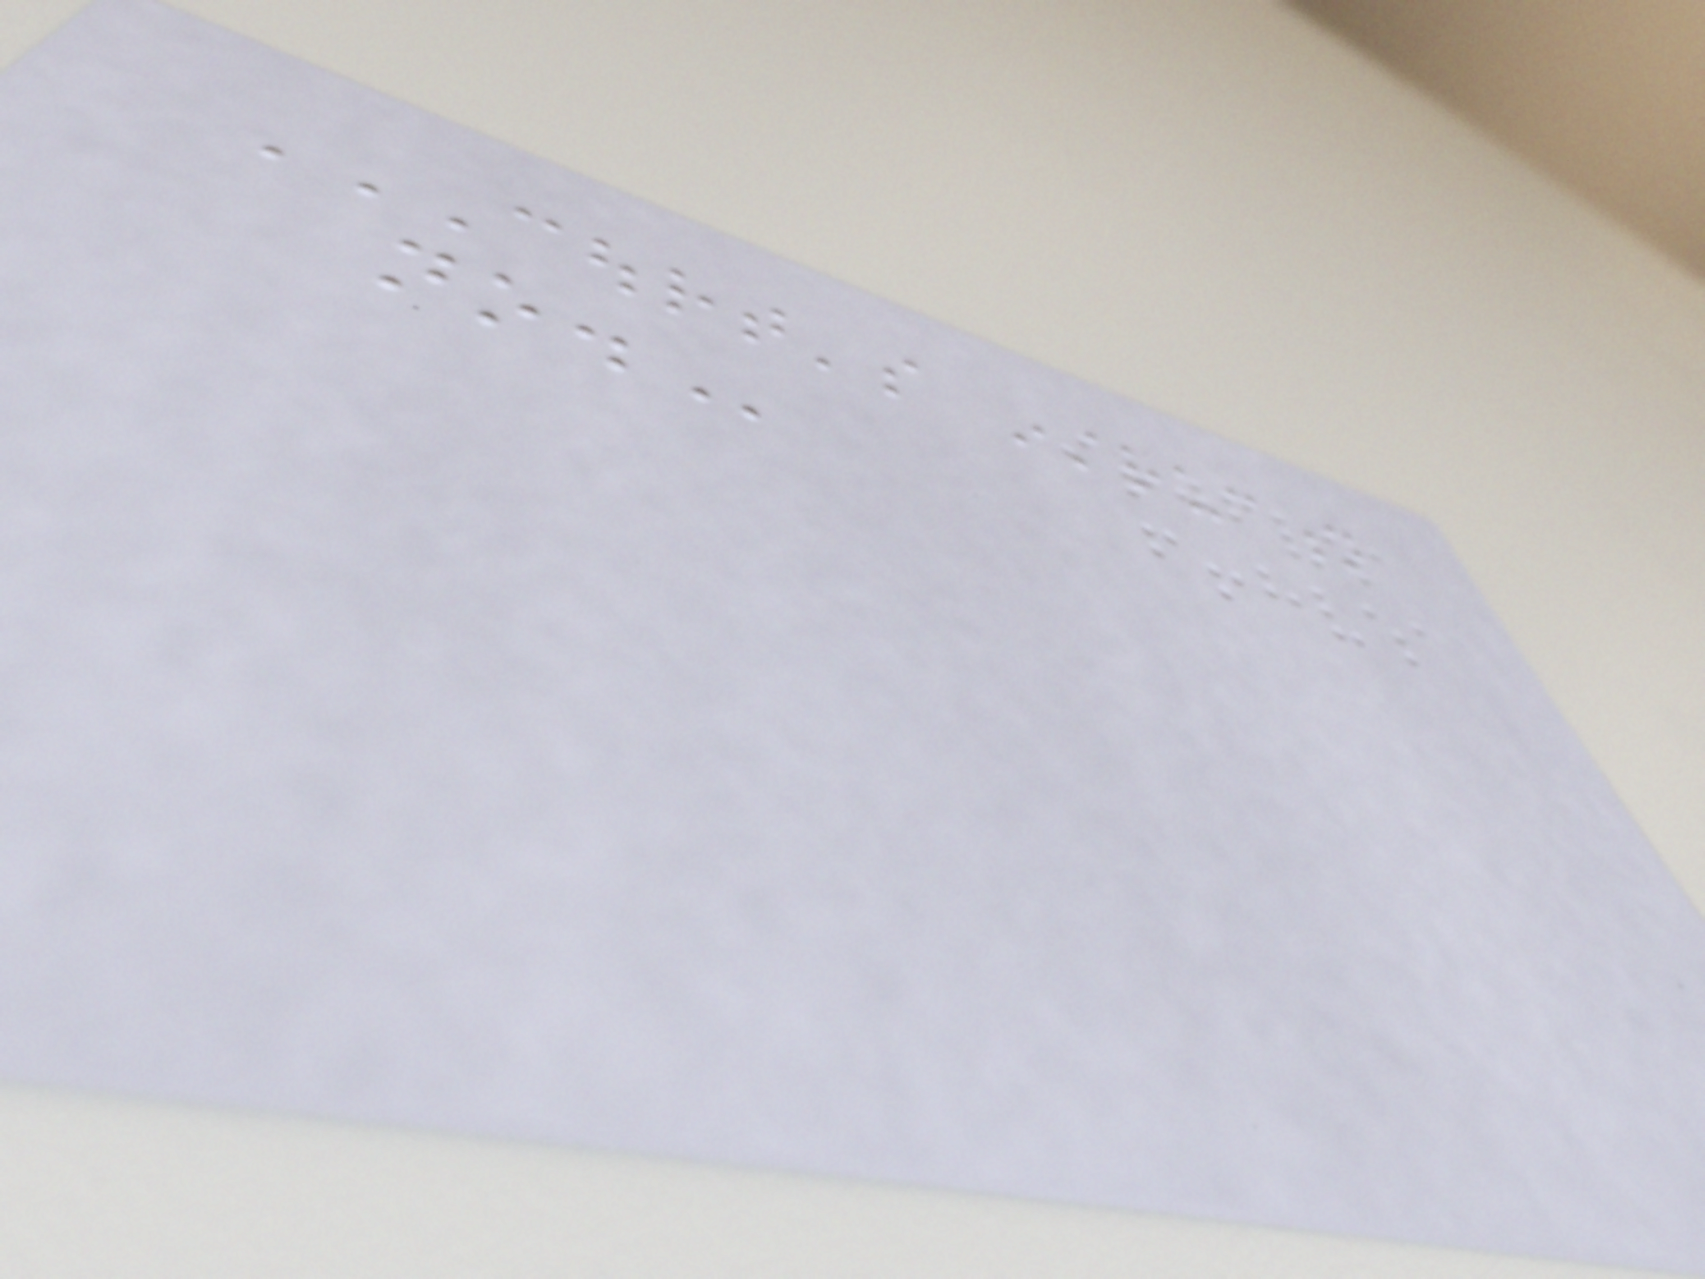COURT'S INSTRUCTION
NO.
